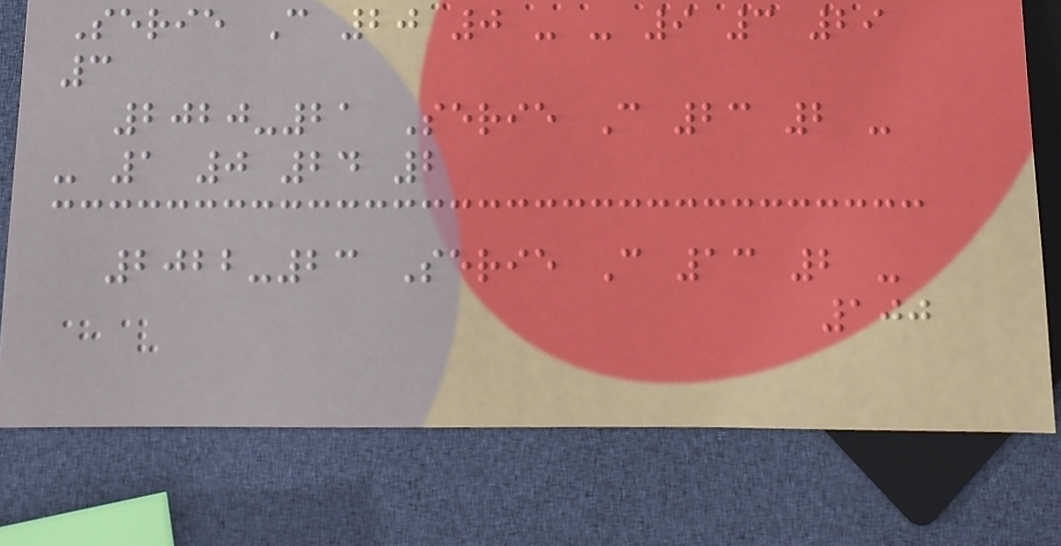Serie C 20 0 - - 9 3 29
3
2020-21 Serie C 23 2 -
- 1 0 24 2
2022-23 Serie C 13 2 -
100
